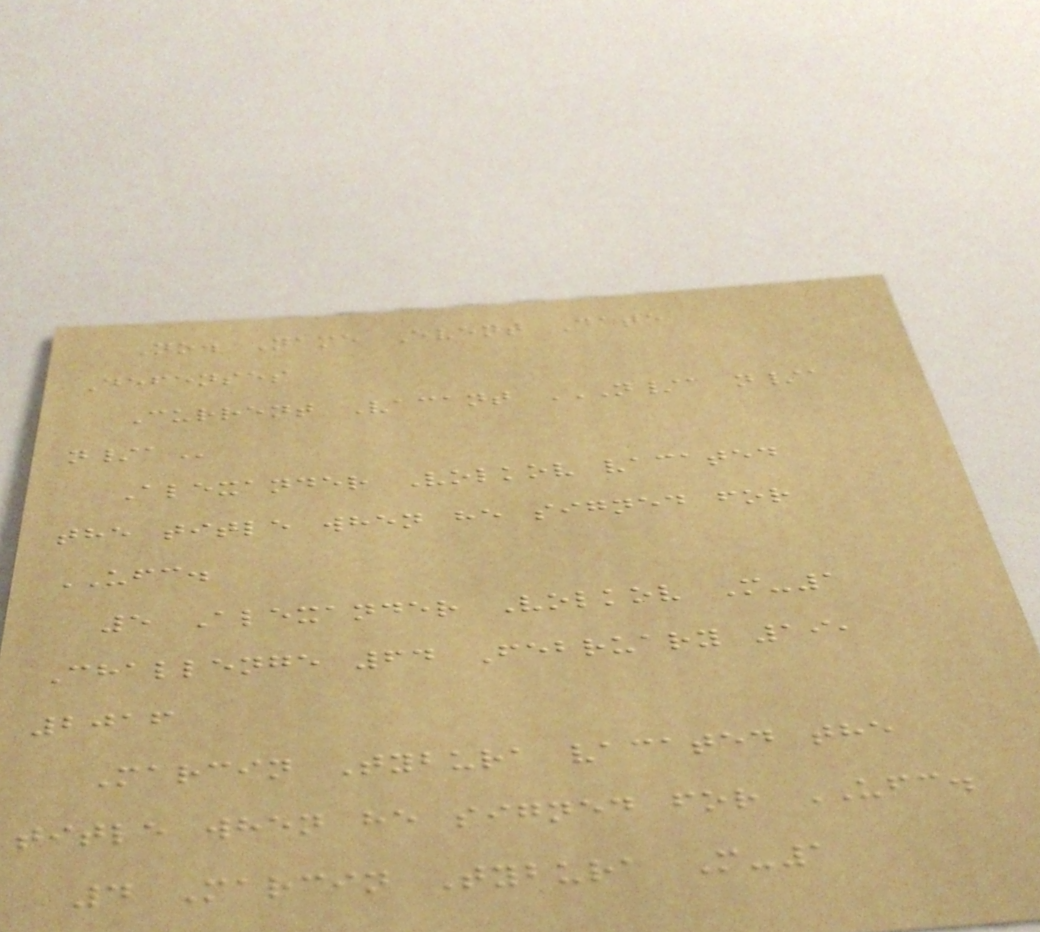No. Name Event Date
Defenses
Current Vacant N/A N/A
N/A
Alexander Volkov vacated
the title when he signed for
UFC.
5 Alexander Volkov M-1
Challenge 64 February 19,
2016
Marcin Tybura vacated the
title when he signed for UFC.
4 Marcin Tybura M-1
